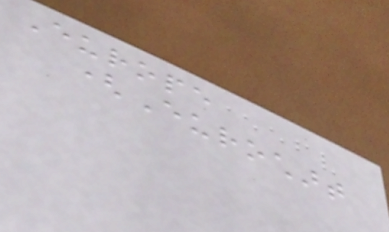Europe
(Eurochart
